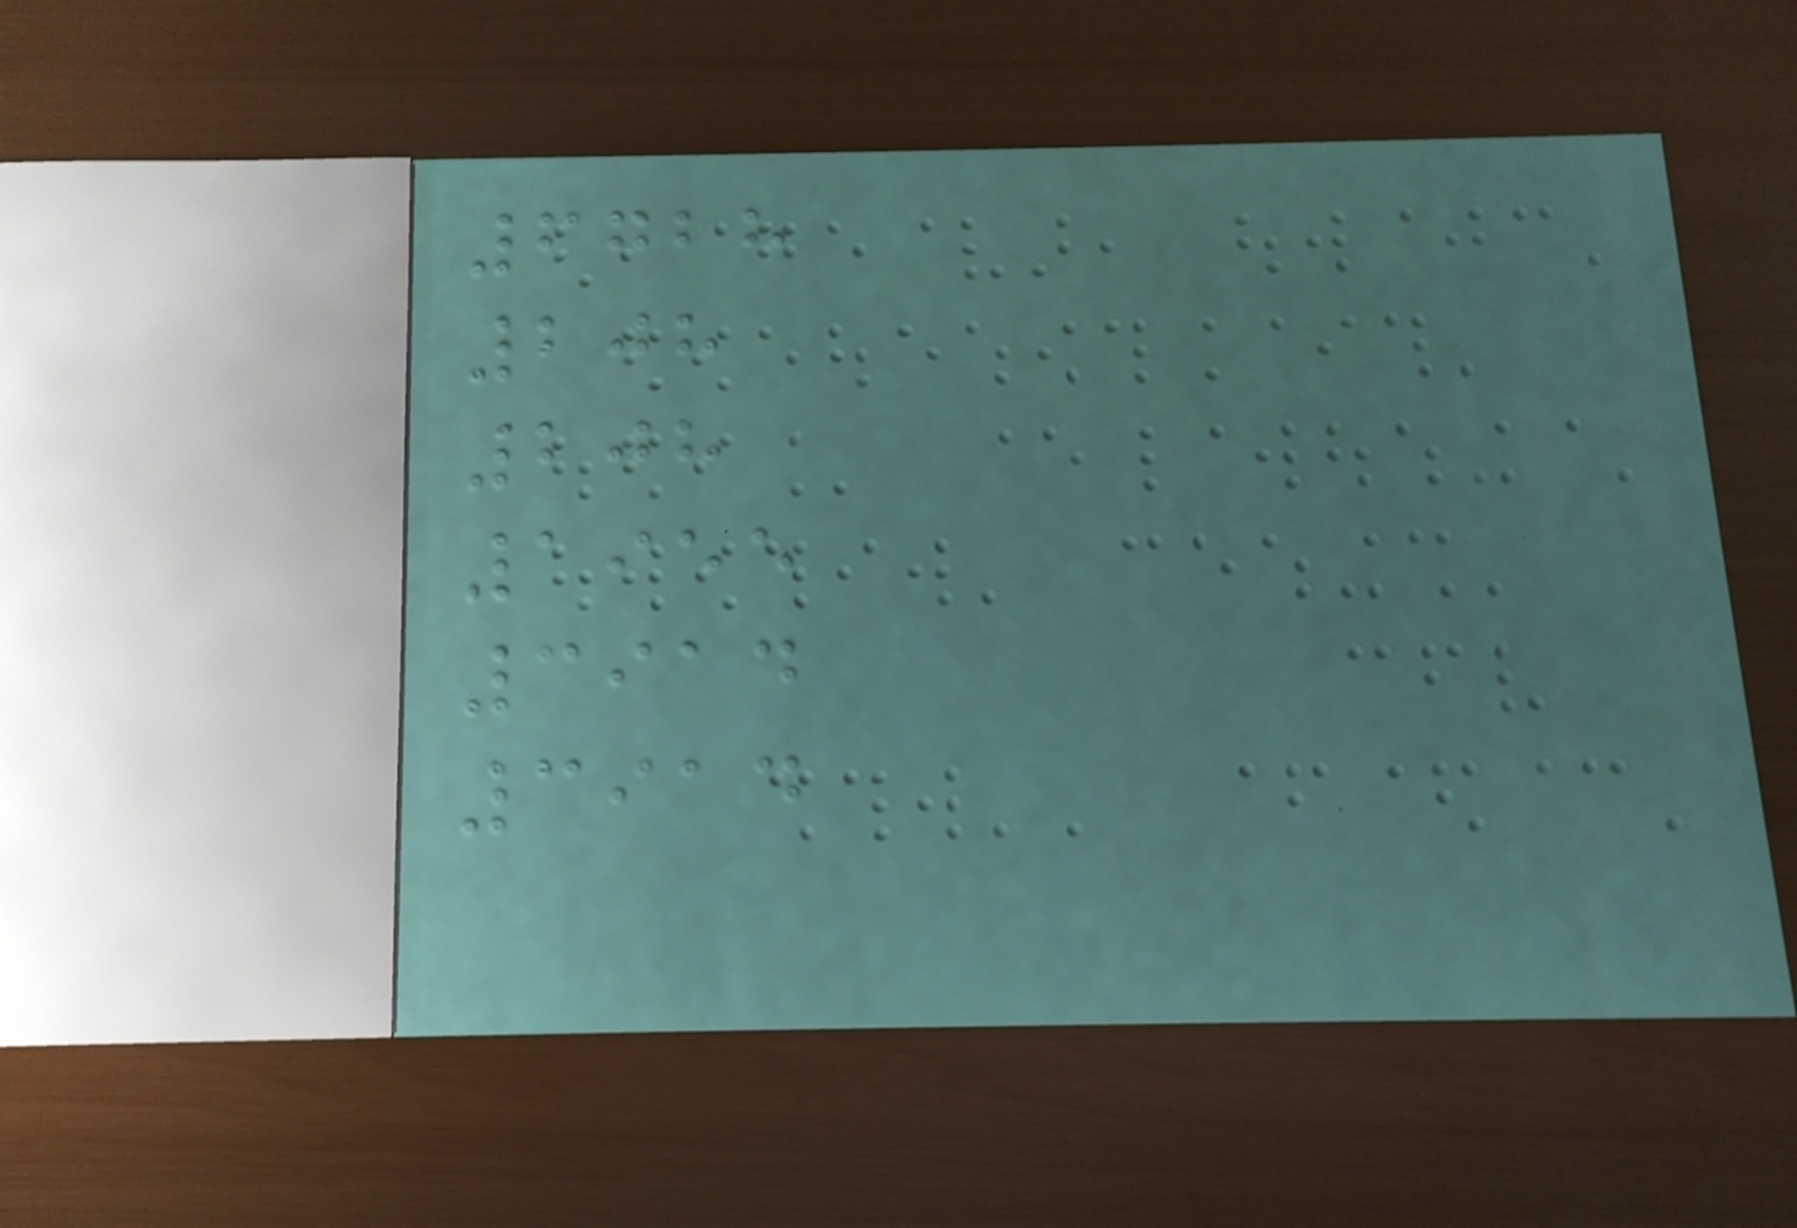6728
208
208
1955
3914
3914
